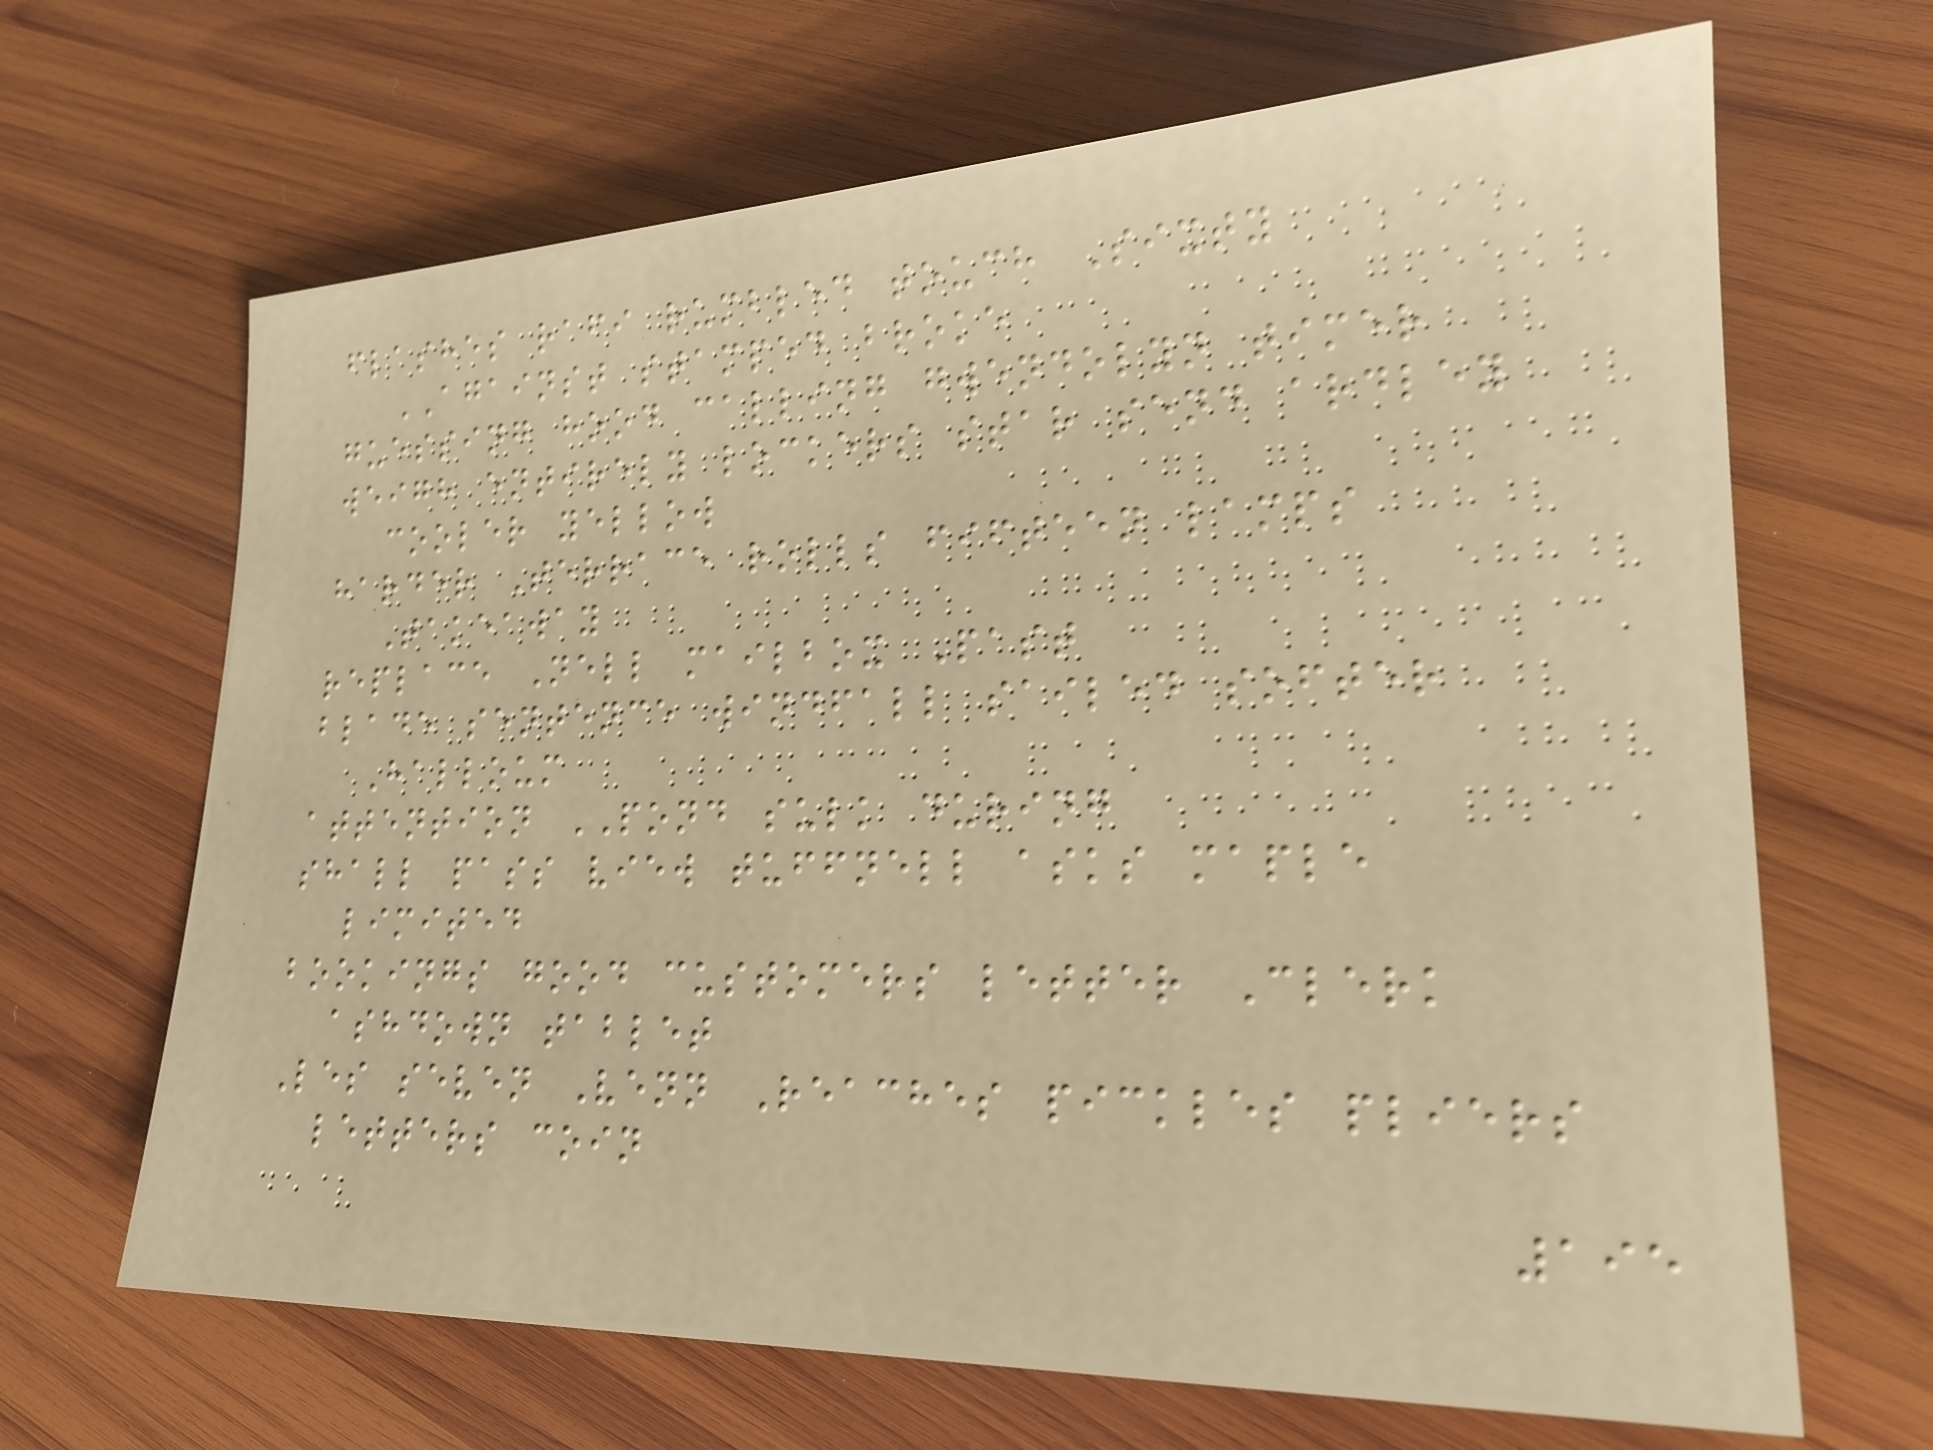flashes rafi rumbled touch Sixty
AGAINST stamped broke
guessing hood calling gwendolyn timer
weigh entirely lockers star send ardley
cooler yellow
harder Terrace rolls fifteen lamps
Takeaway
replace Nell mailbox Past
blade sentence windfall sailed softer
Halloum
attention POND sulk during
shall pass view tuffnell asks maple
limited
bookings good customers letter Clerk
ashdown tablet
Les seven Venn Reaches pickles pliers
letters coin
195
